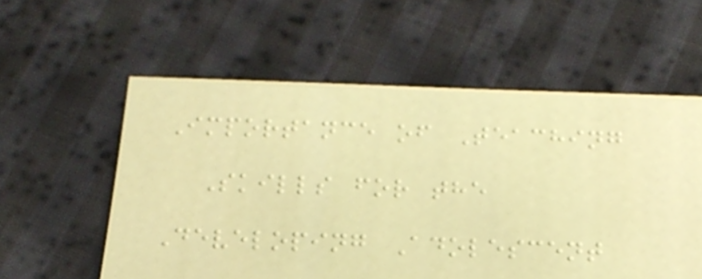Importance of Teaching
Skills for the
Developing Adolescent
